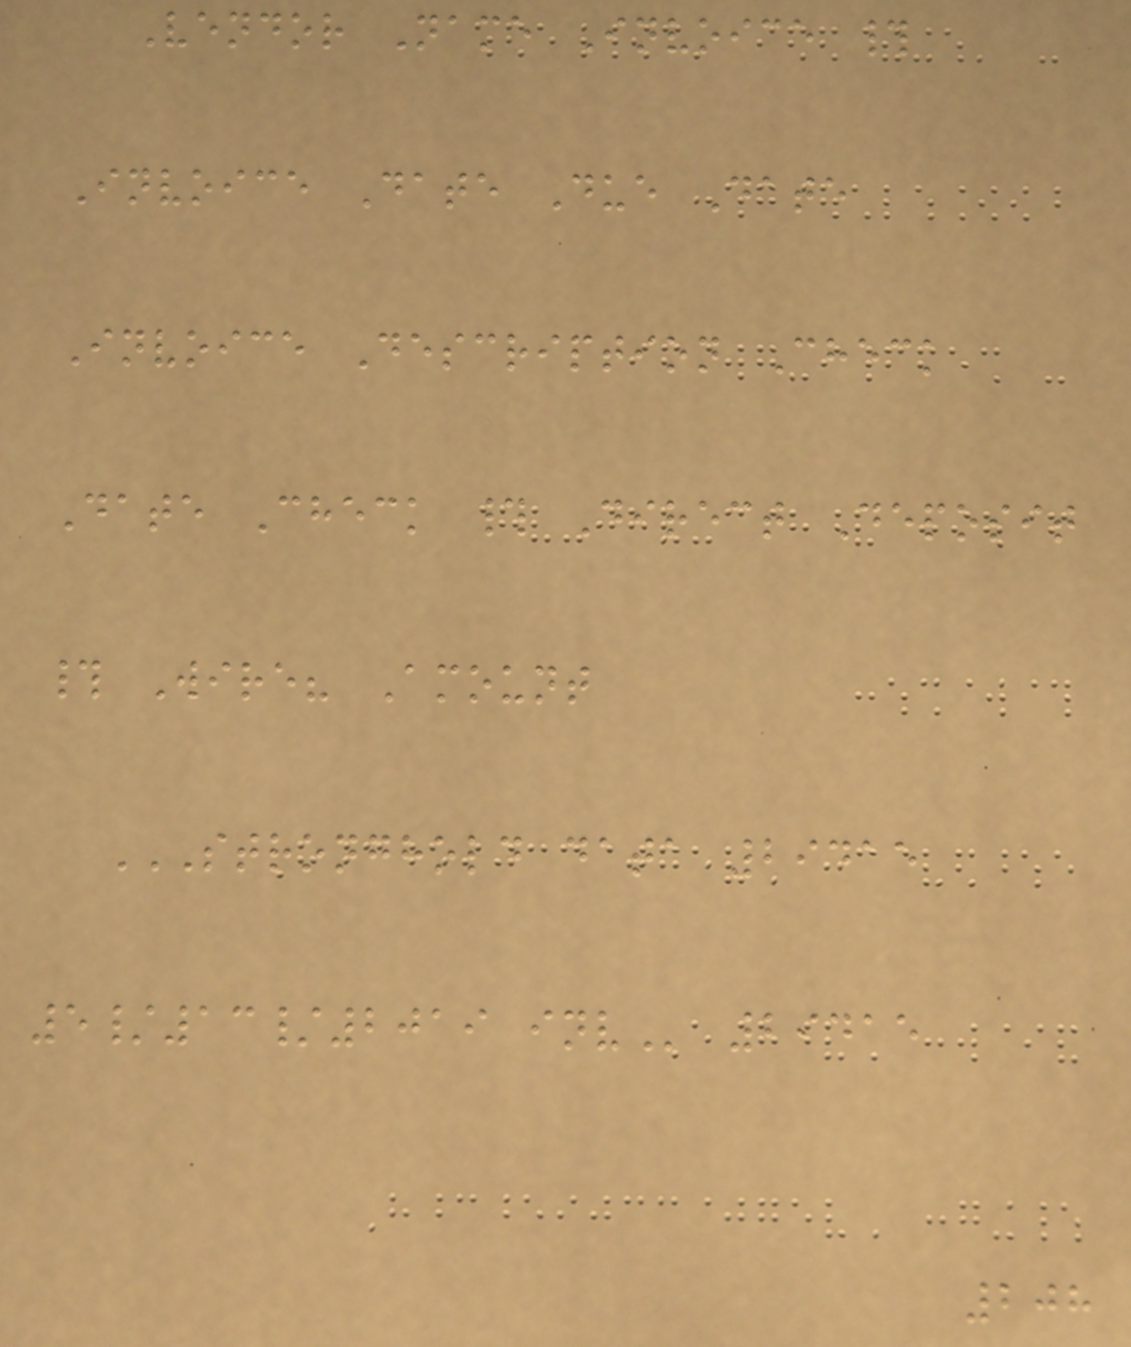Vendor Name Invoice #
Invoice Date Due Date
Invoice Description Check
Date Check # Direct Deposit
# Wire? Amount
STRONGHOLD DATA 29415
5/13/2019 INV 29415
208
